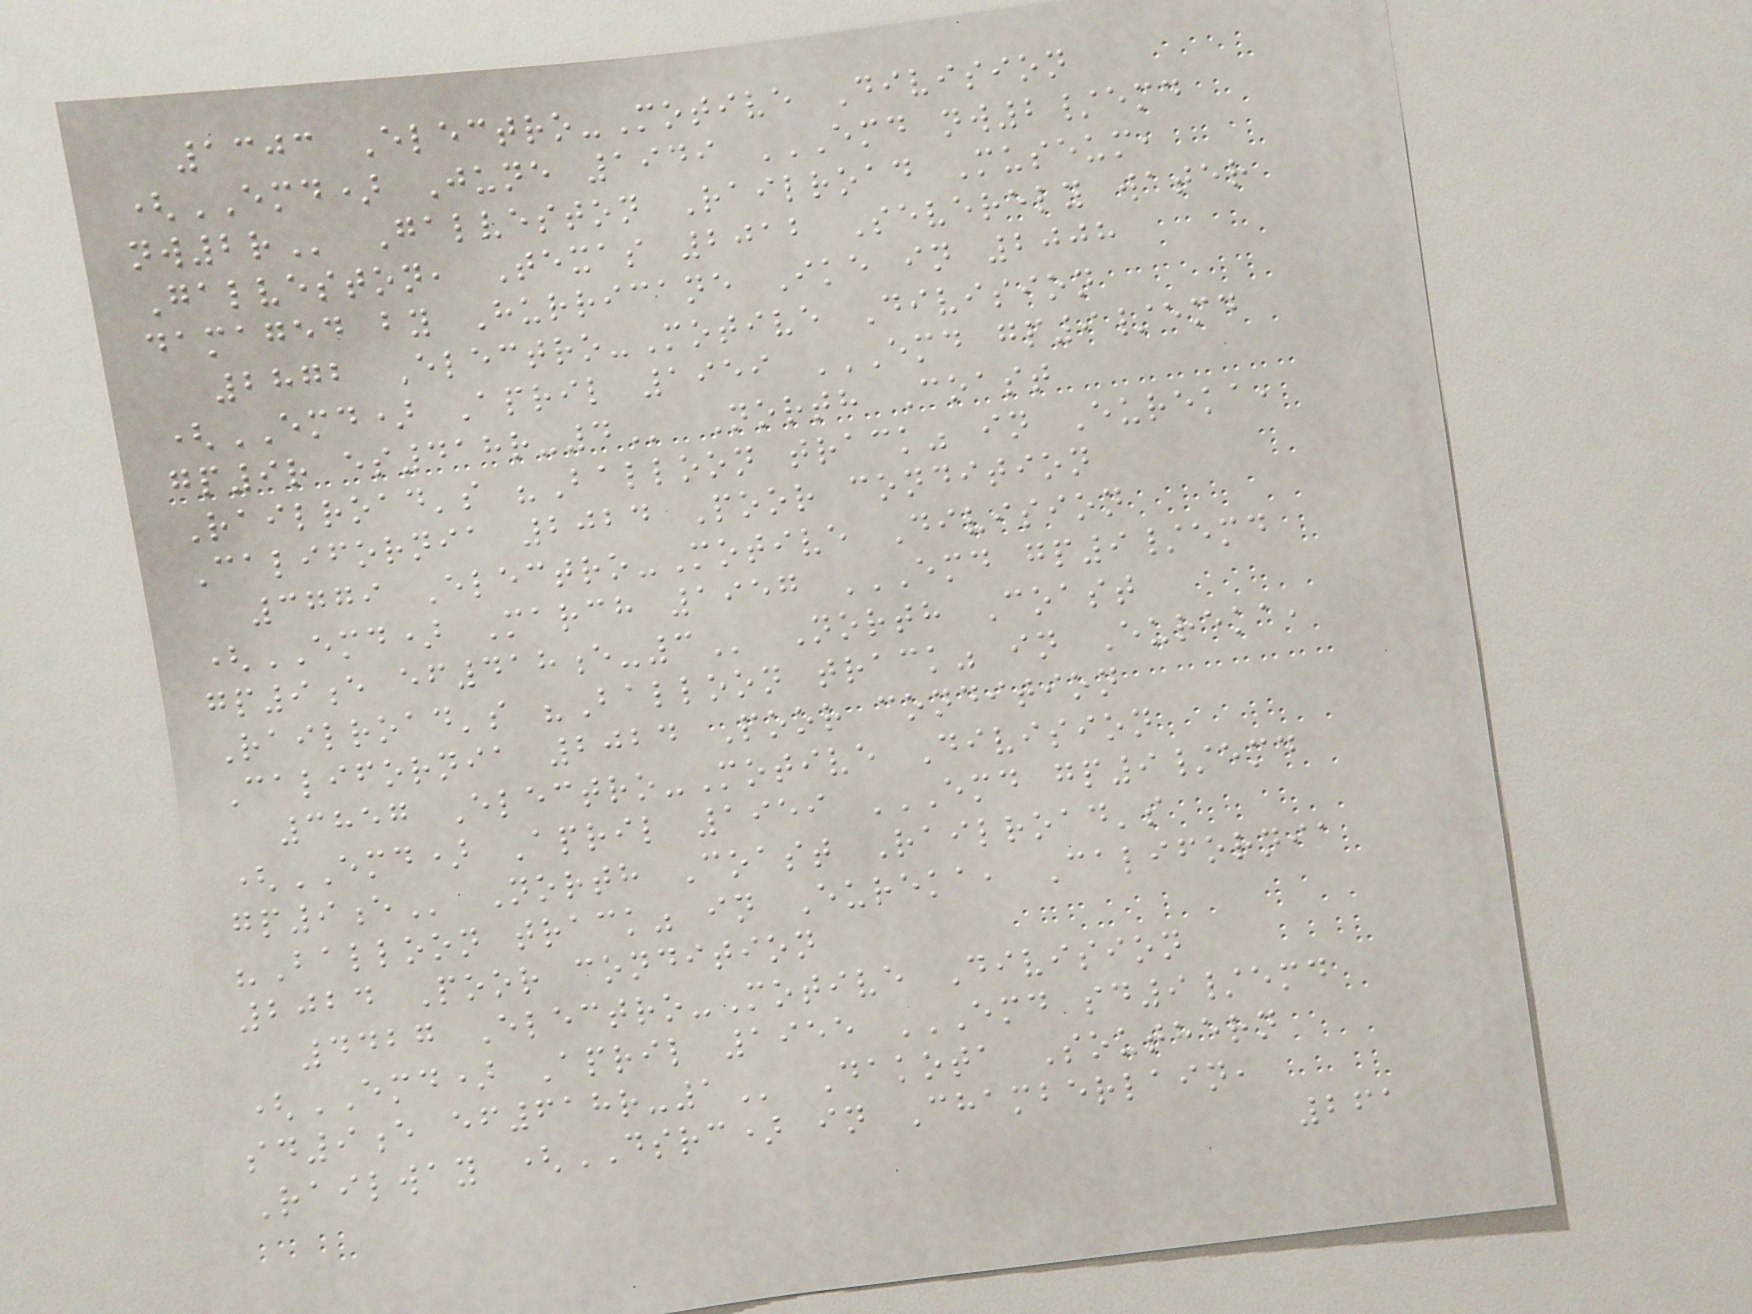1303 Electro-Motive Division
(EMD) June 1949 EMD NW2/EMD
NW2R Galveston Railroad Museum,
Galveston, Texas 2012 Severely water
damaged by Hurricane Ike in 2008
2872 Electro-Motive Division
(EMD) April 1959 EMD GP9/EMD
GP9R ES418R-4 North Coast
Railroad's "Balloon track" in Eureka,
California 2024 Poor condition
3779 Electro-Motive Division
(EMD) March 1957 EMD GP9/EMD
GP9E EF418E-3 North Coast
Railroad's "Balloon track" in Eureka,
California 2024 Poor condition
3857 Electro-Motive Division
(EMD) April 1959 EMD GP9/EMD
GP9E North Coast Railroad's
"Balloon track" in Eureka, California
2024 Poor condition
4427 Electro-Motive Division
(EMD) April 1955 EMD SD9/EMD
SD9E EF618R-1 Dakota Southern
Railway (DSRC) in Chamberlain,
261
